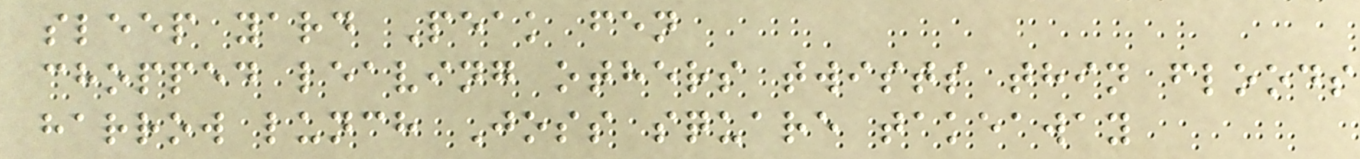sleep yard Peak fen
chopped leaving others twists thin floods
harrow lunch Joss square takeaway
